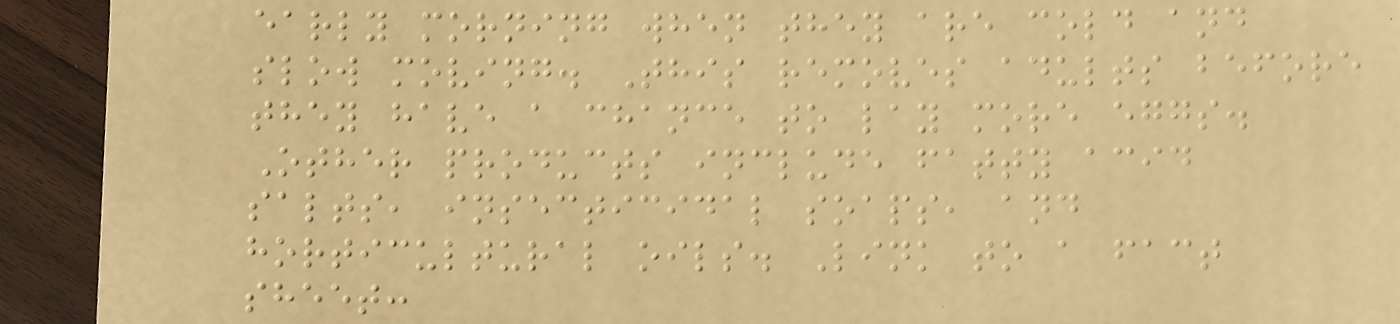early morning when they are cold and
slow moving. This removes adults before
they have a chance to lay more eggs.
Other products include fatty acid
salts, insecticidal soaps, and
horticultural oils. Link to a fact
sheet:
